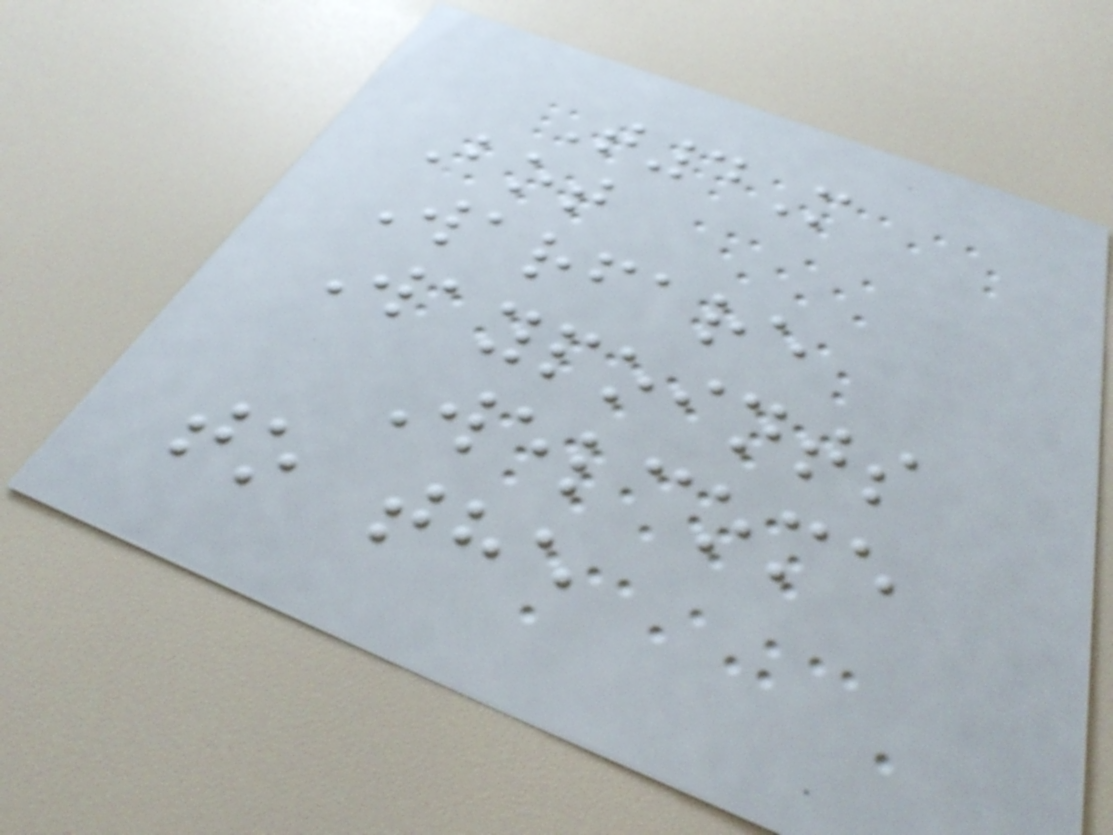T4M
Bot
Warfare
Waypoints
Welcome
to the
